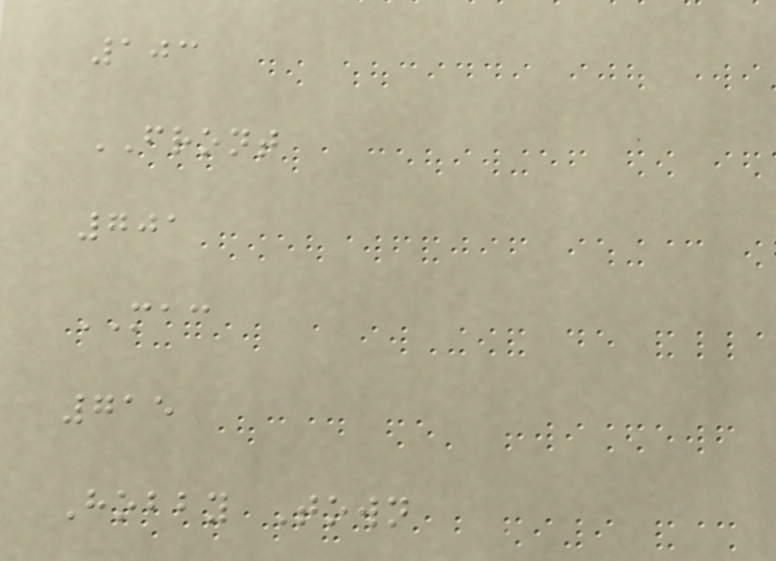103
FRONT
701
MAC
715
Hobby Town
